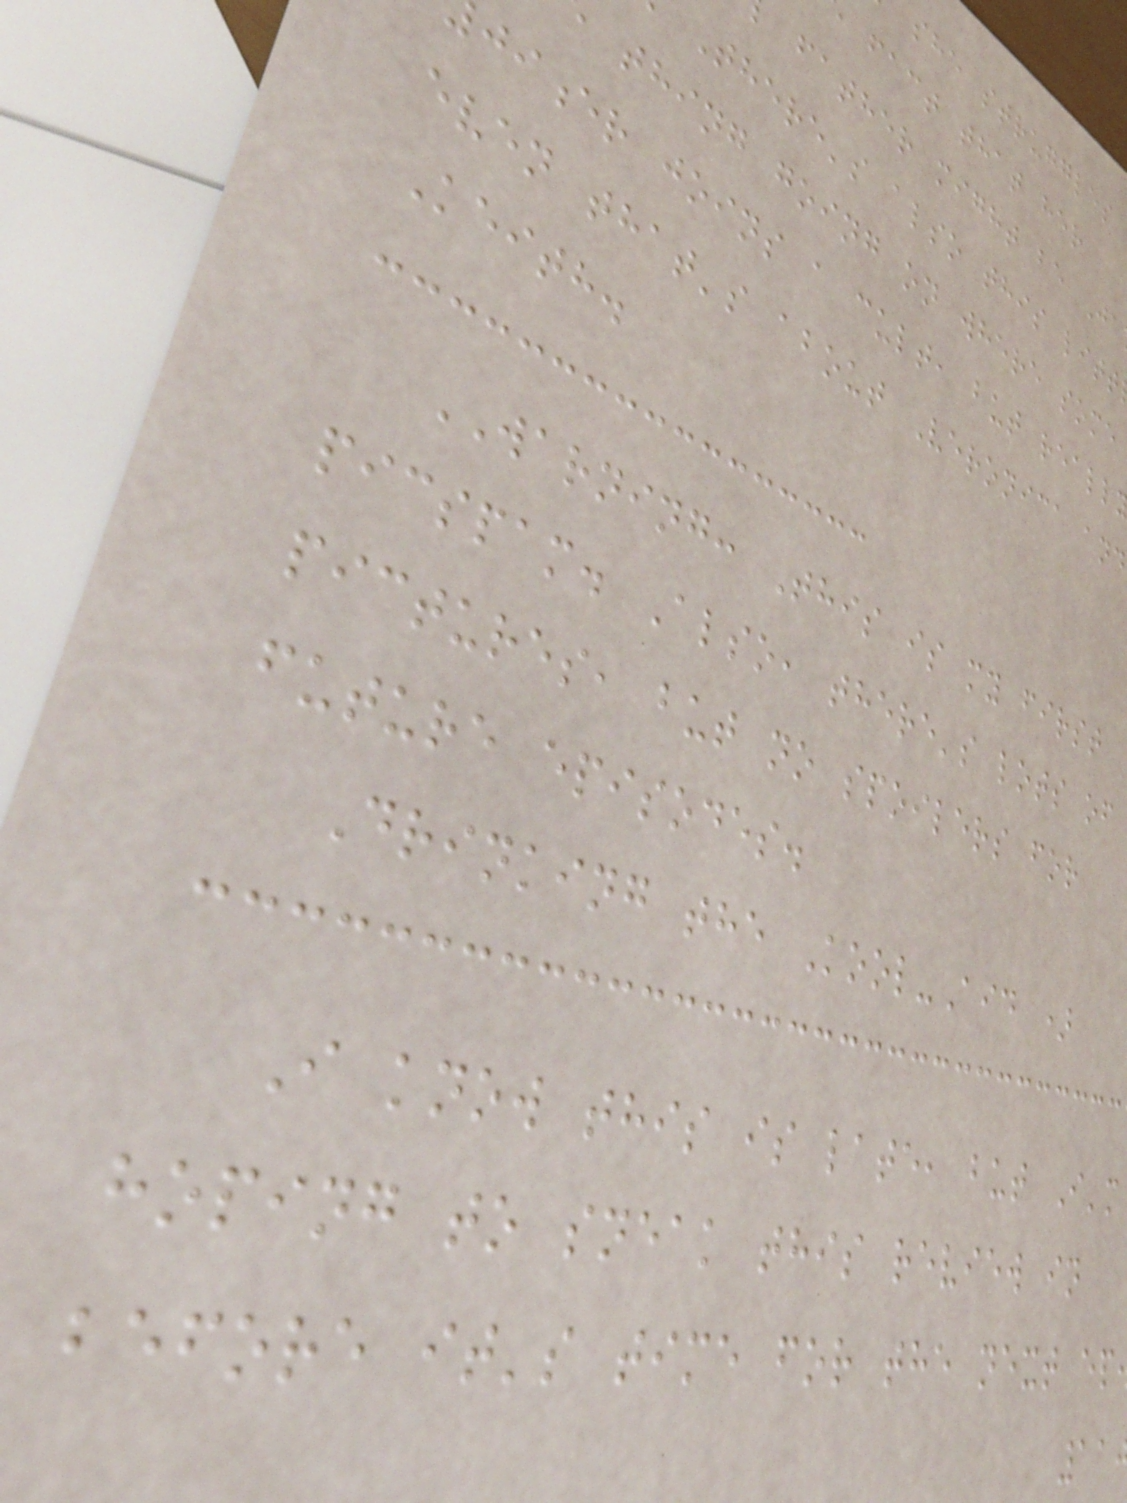she struggles
fact that her
father might be Ja
There's also this litt
thing going on where some
er joins a cult, but reall
even that's about Veronica and
Keith.
WARNING: This is my first
picspam. Also, there's lots of
pictures, but no spoilers for
future episodes.
Drinking the Kool-Aid )
I know this is late, but I'm
hoping to sneak this review in
before it's time for the next ep
